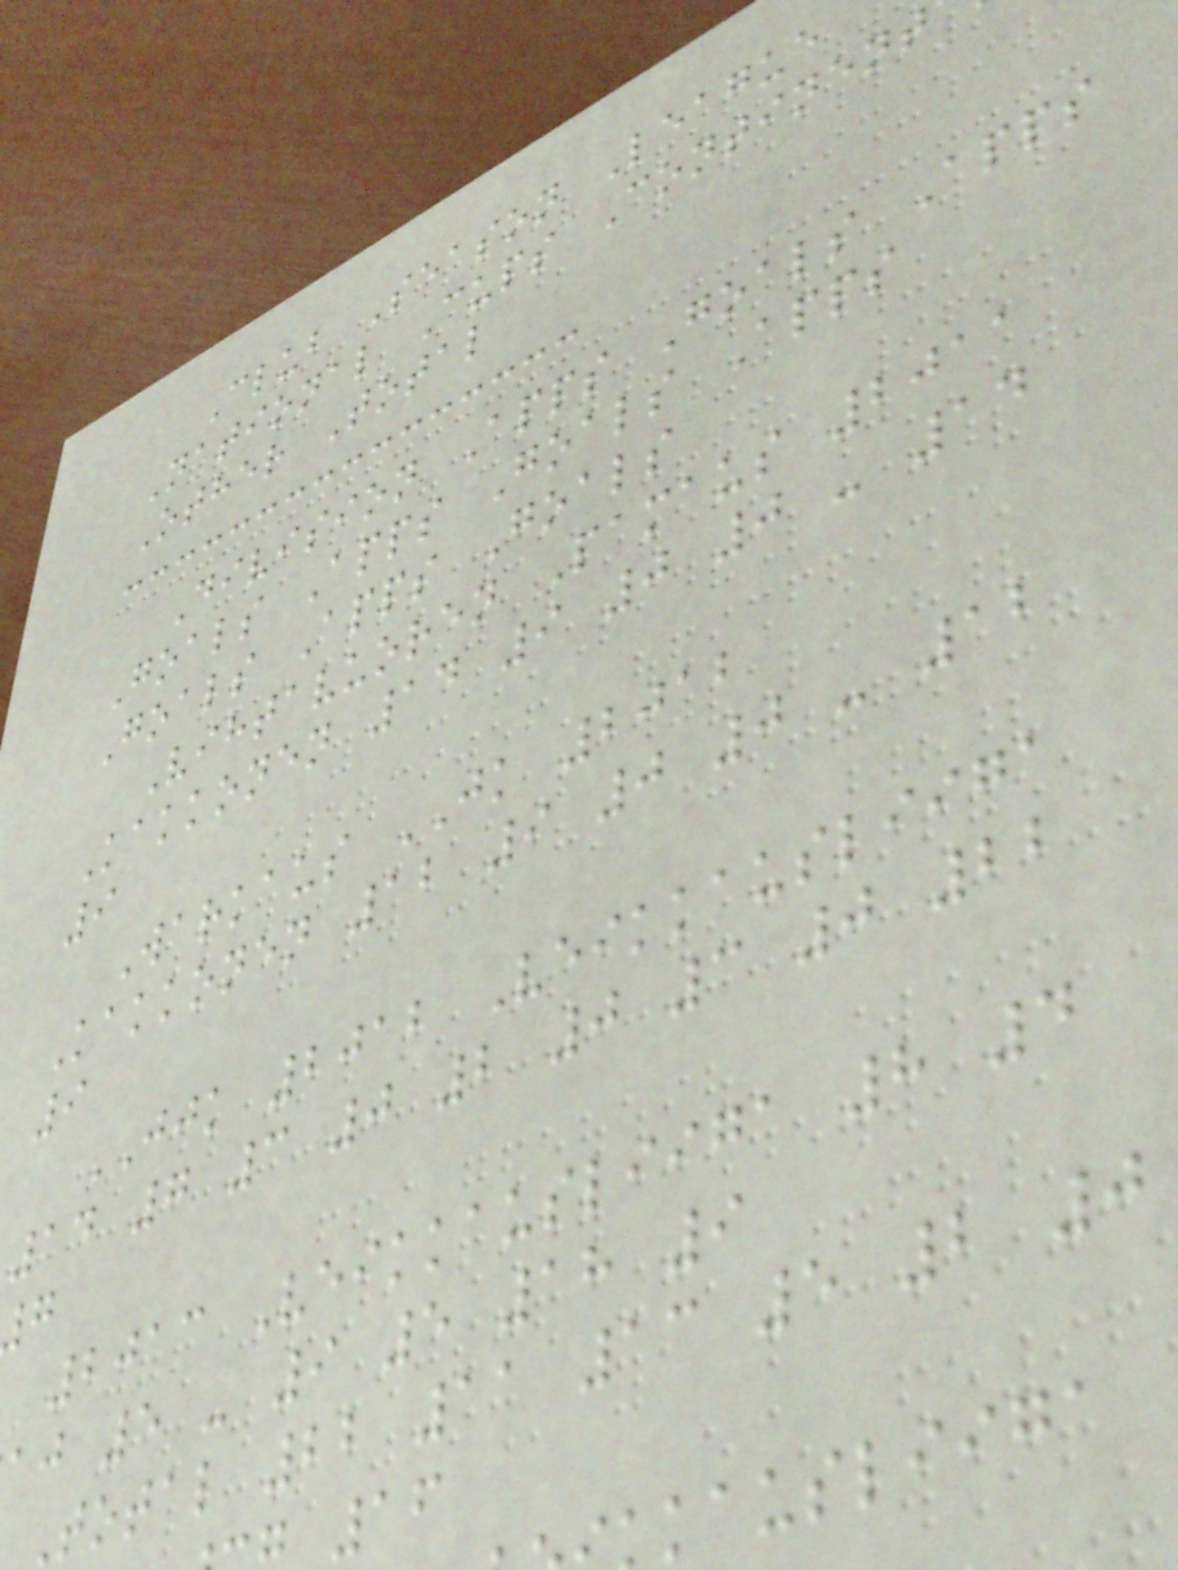Club Season League
National Cups Continent
Other Total
Division Apps Goals Apps
Goals Apps Goals Apps
Goals Apps Goals
Vihtavuoren Pamaus 2011
Kakkonen 14 9 0 0 - 14
9
Warkaus JK 2012
Kakkonen 12 9 0 0 - 12
9
JJK 2012 Veikkausliiga
14 7 3 0 2 0 3 0 22
2013 Veikkausliiga 8 4
aj 5 - 9 5 18 9
Total 22 11 13 5 2 0
kausliiga
